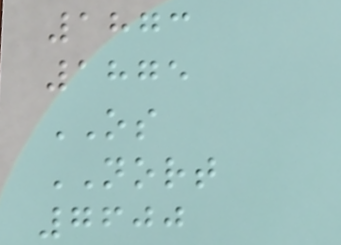1873
1875
OS
NORT
7600
